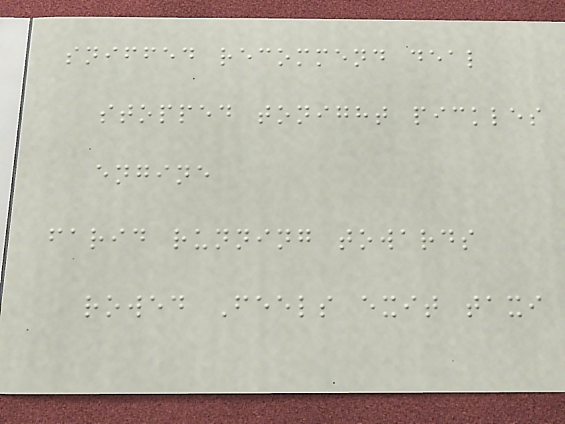sniffed recommend deal
stopped tonight pickles
engine
farid running towards
rowed Feels exit taxi
